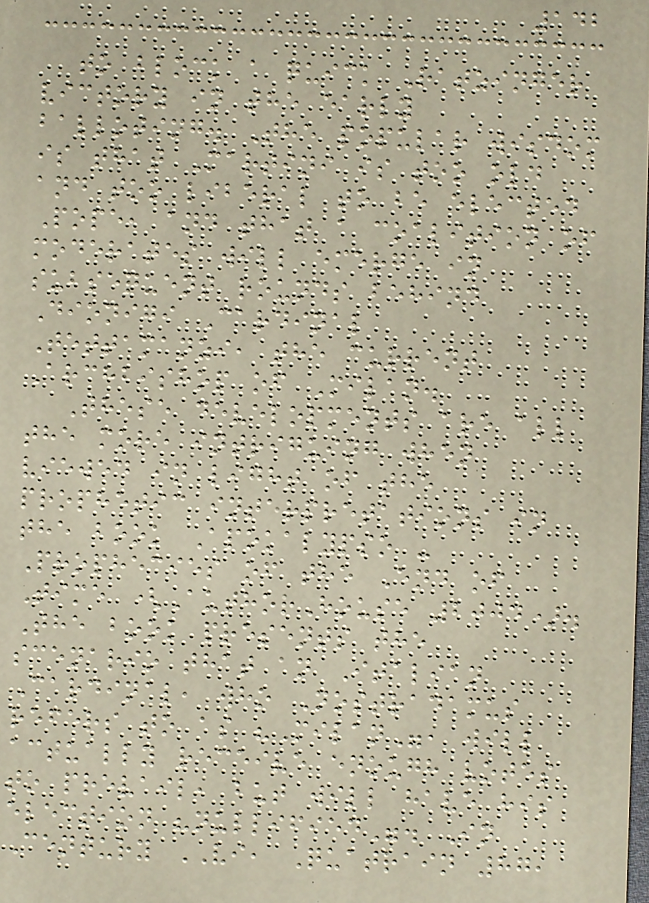142
to block a quick Ratzinger
victory in the early
balloting. The popular wisdom
is that Martini is too old
and too liberal to be elected
Pope, and that a coalition of
moderates will emerge in
subsequent rounds behind
Dionigi Cardinal
Tettamanzi, the current
Archbishop of Milan.
These developments are all
the more intriguing when
viewed in light of the
prophetic interpretations in
the book Apokalypso -
Prophecies of the End of
Time (AuthorHouse 2004).
The book presents the
scenario that an Italian
Cardinal, who Nostradamus
refers to as "Milan", will
actually receive enough votes
to prevail, but will have his
election "nullified". In
Century VI, Quatrain 87,
